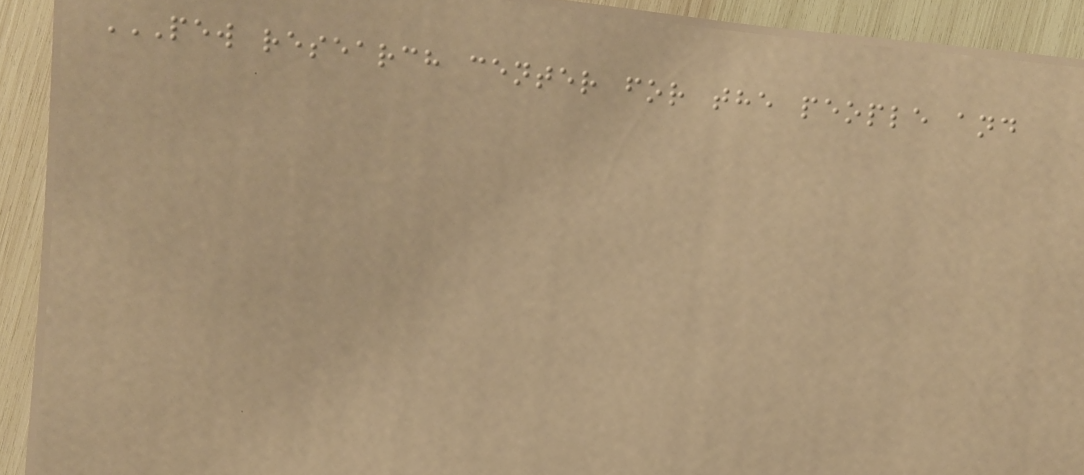PEW RESEARCH CENTER FOR THE PEOPLE AND
